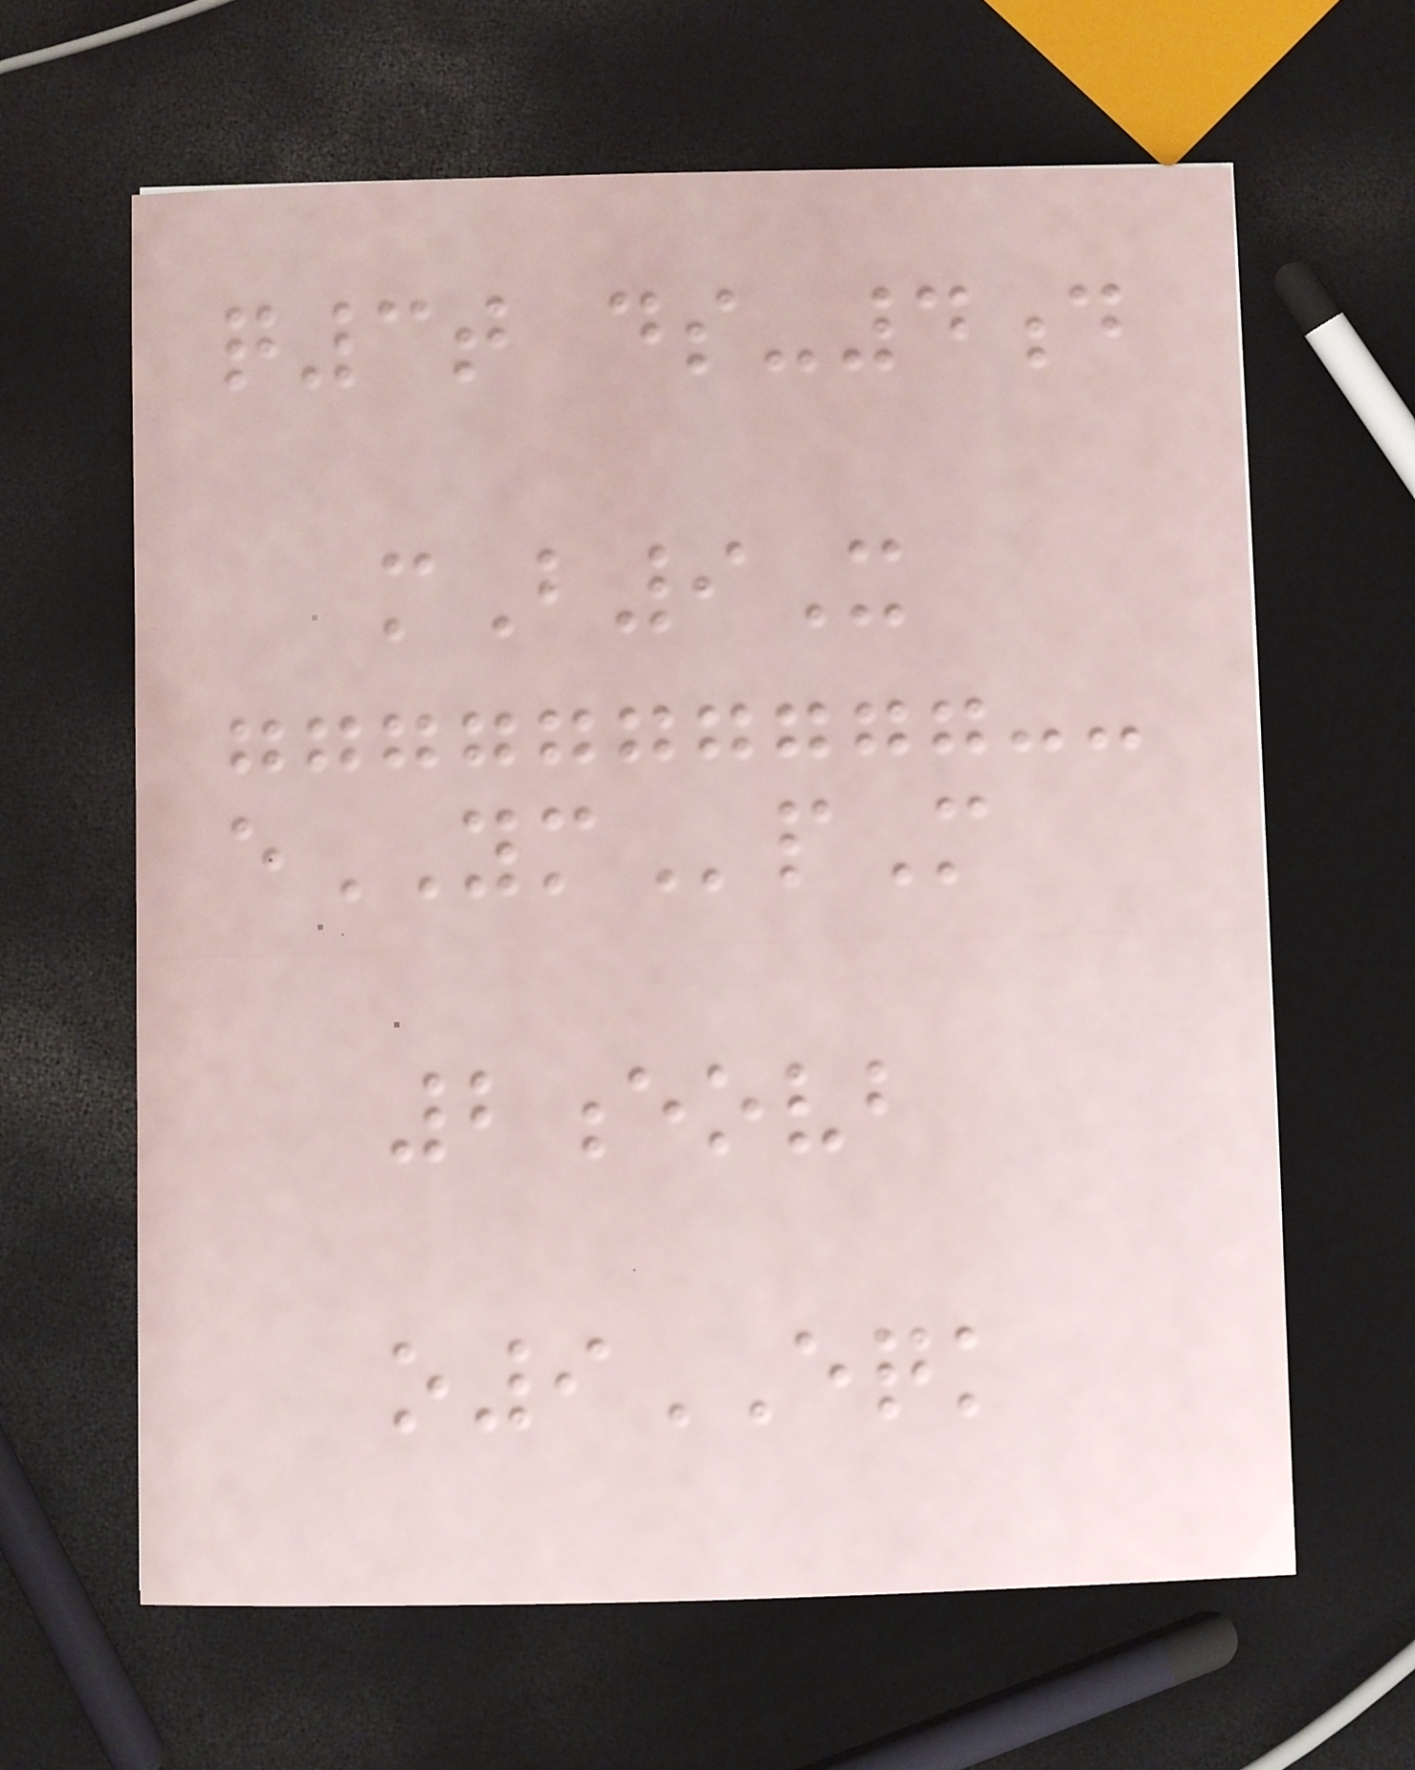q3t ds-4d
mB9X
eYMpM
2eovb
o9EQK
